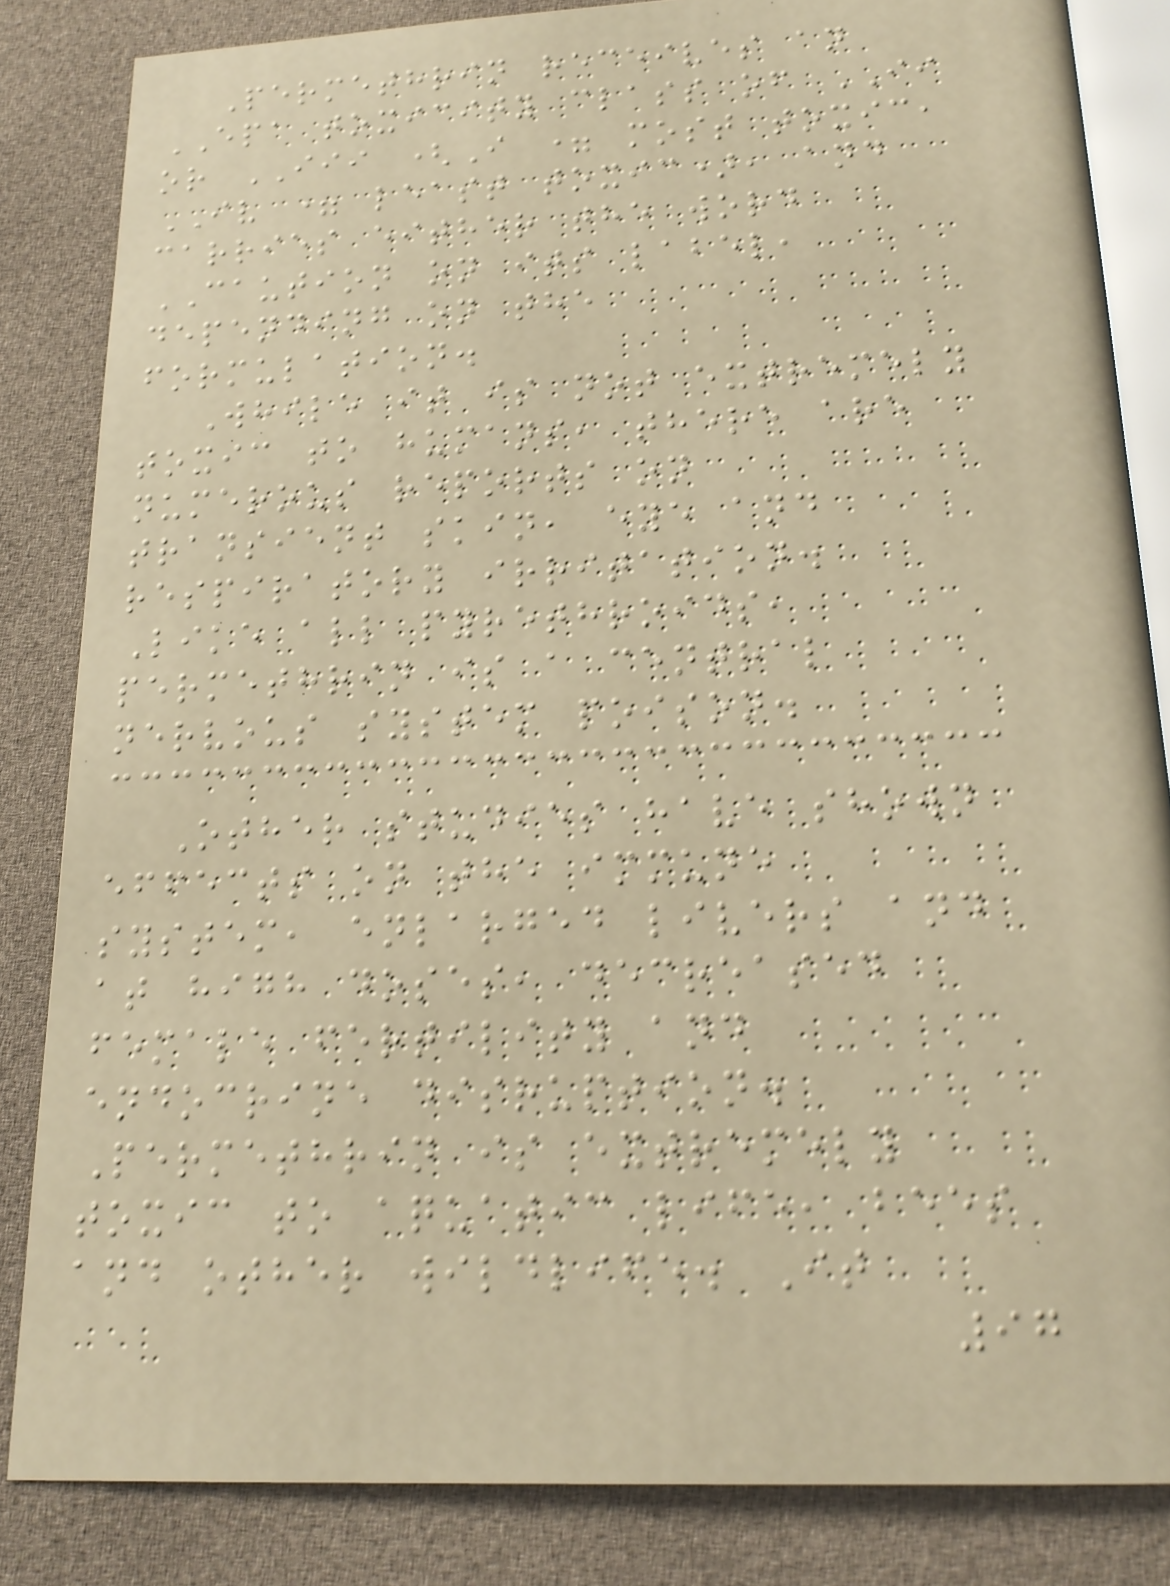Permethrin receives an
EPA toxicity class of II
or III (I = most toxic,
IV = least toxic), and
carries either the word
CAUTION on its label,
depending on the
formulation.
While it is not extremely
toxic to humans, there are
numerous reports on
transient skin, eye and
respiratory irritation.
Like all pyrethroids,
permethrin is a central
nervous system poison.
Other studies have shown
effects on the immune
system, enlarged livers and
at high doses, decreased
female fertility and
endocrine disruption.
Permethrin is extremely
toxic to aquatic life, bees
and other wildlife. It
97
